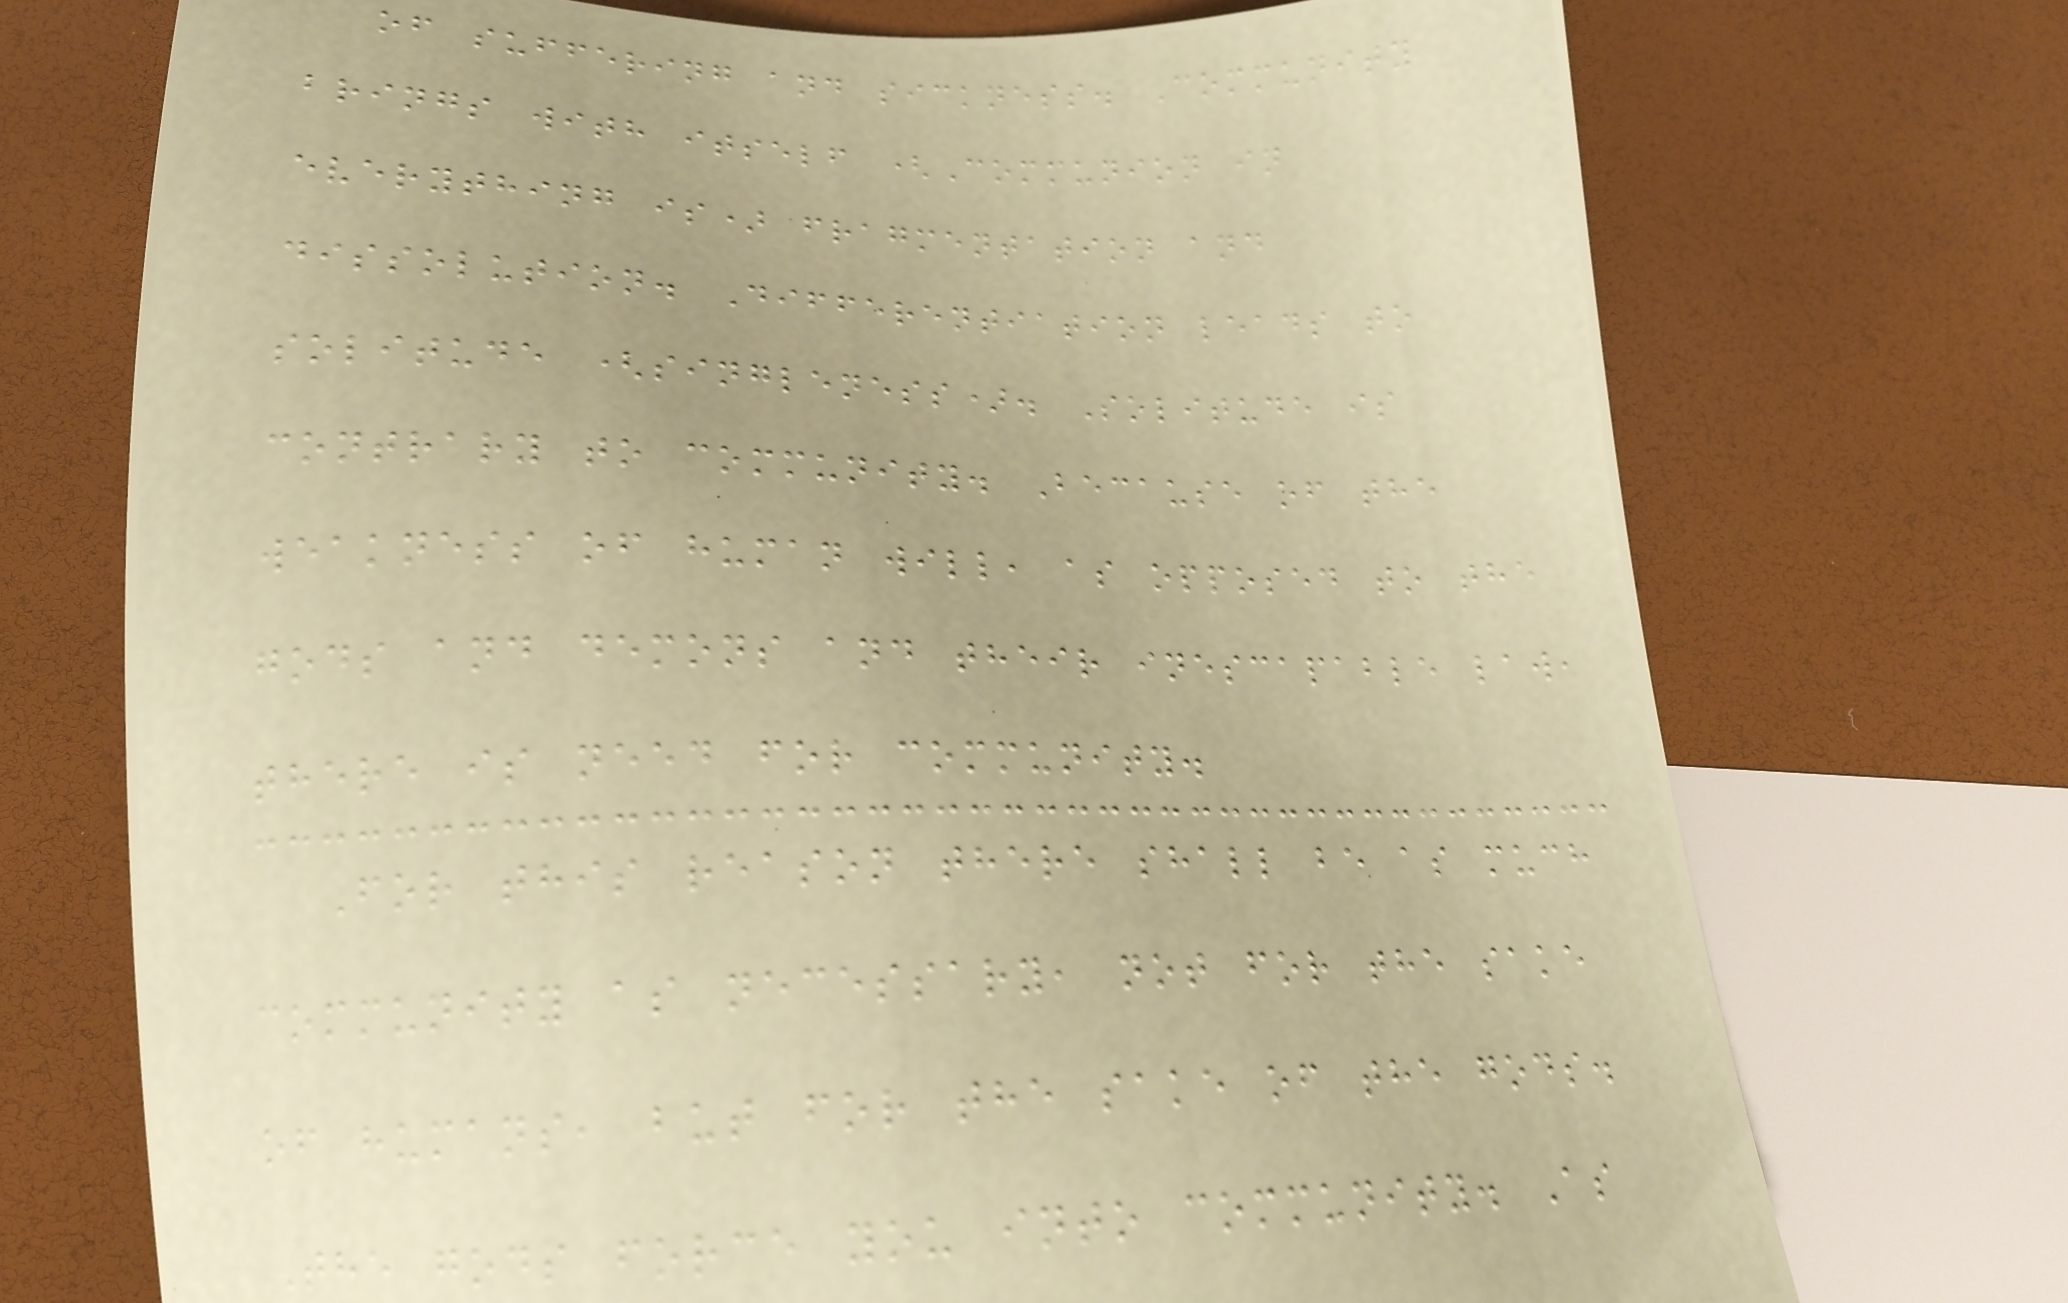of suffering and sickness. Community
brings with itself (Communion in
everything is) fragmentation and
dissolution. Differentiation leads to
solitude (singleness). Solitude is
contrary to community. Because of the
weakness of human will, as opposed to the
gods and demons and their inescapable law,
there is need for community.
For this reason there shall be as much
community as necessary, not for the sake
of humans, but for the sake of the gods.
The gods force you into community. As
